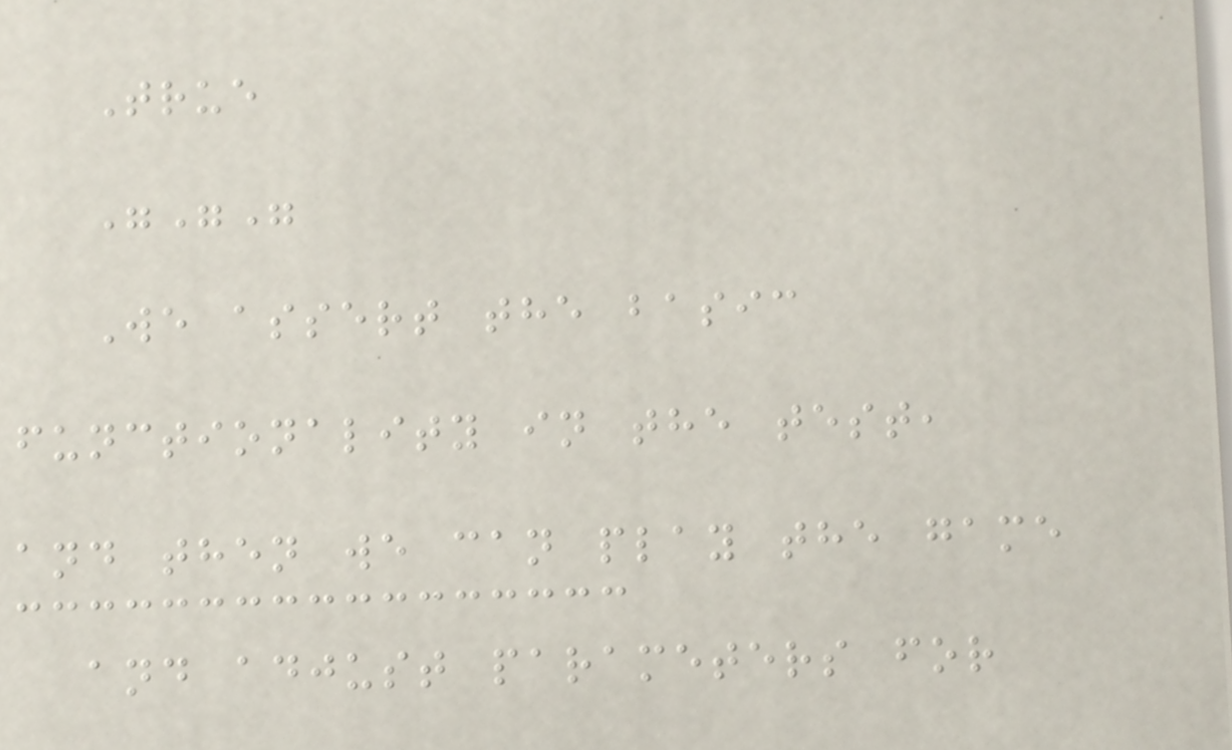True
"""
We assert the basic
functionality in the test,
and then we can play the game
and adjust parameters for
